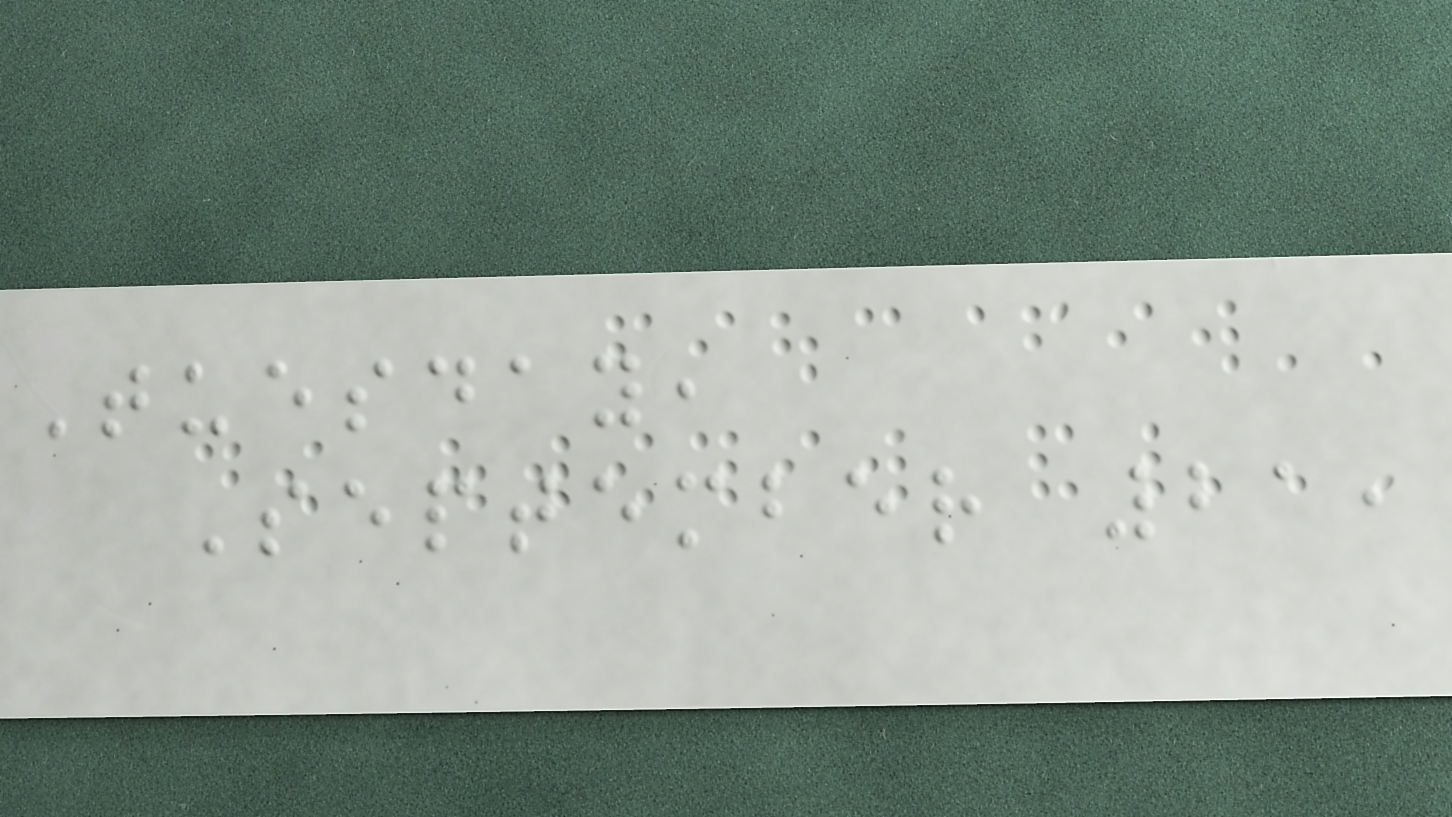Tuesday,
September 21,
